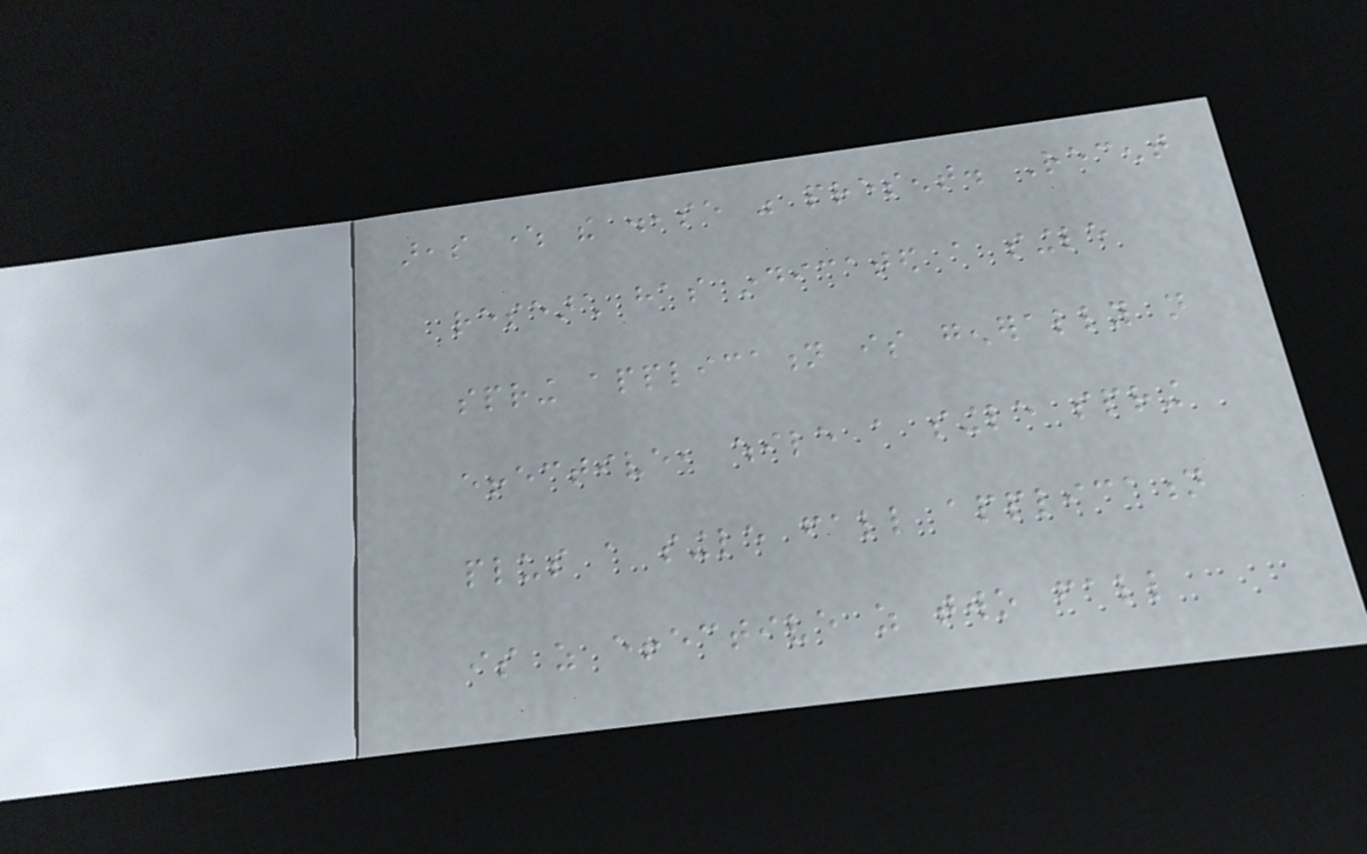areas where the disease was present. Recent
research has indicated a single
spring application is generally not
effective, while a single spring
plus a single fall application
is as effective as two fall
